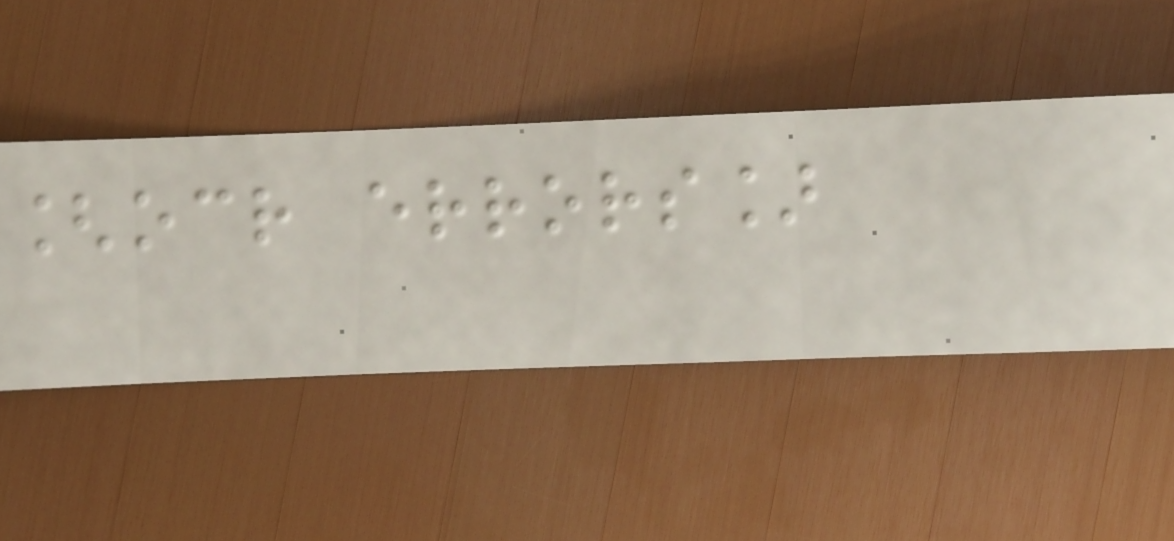[ocr errors]
